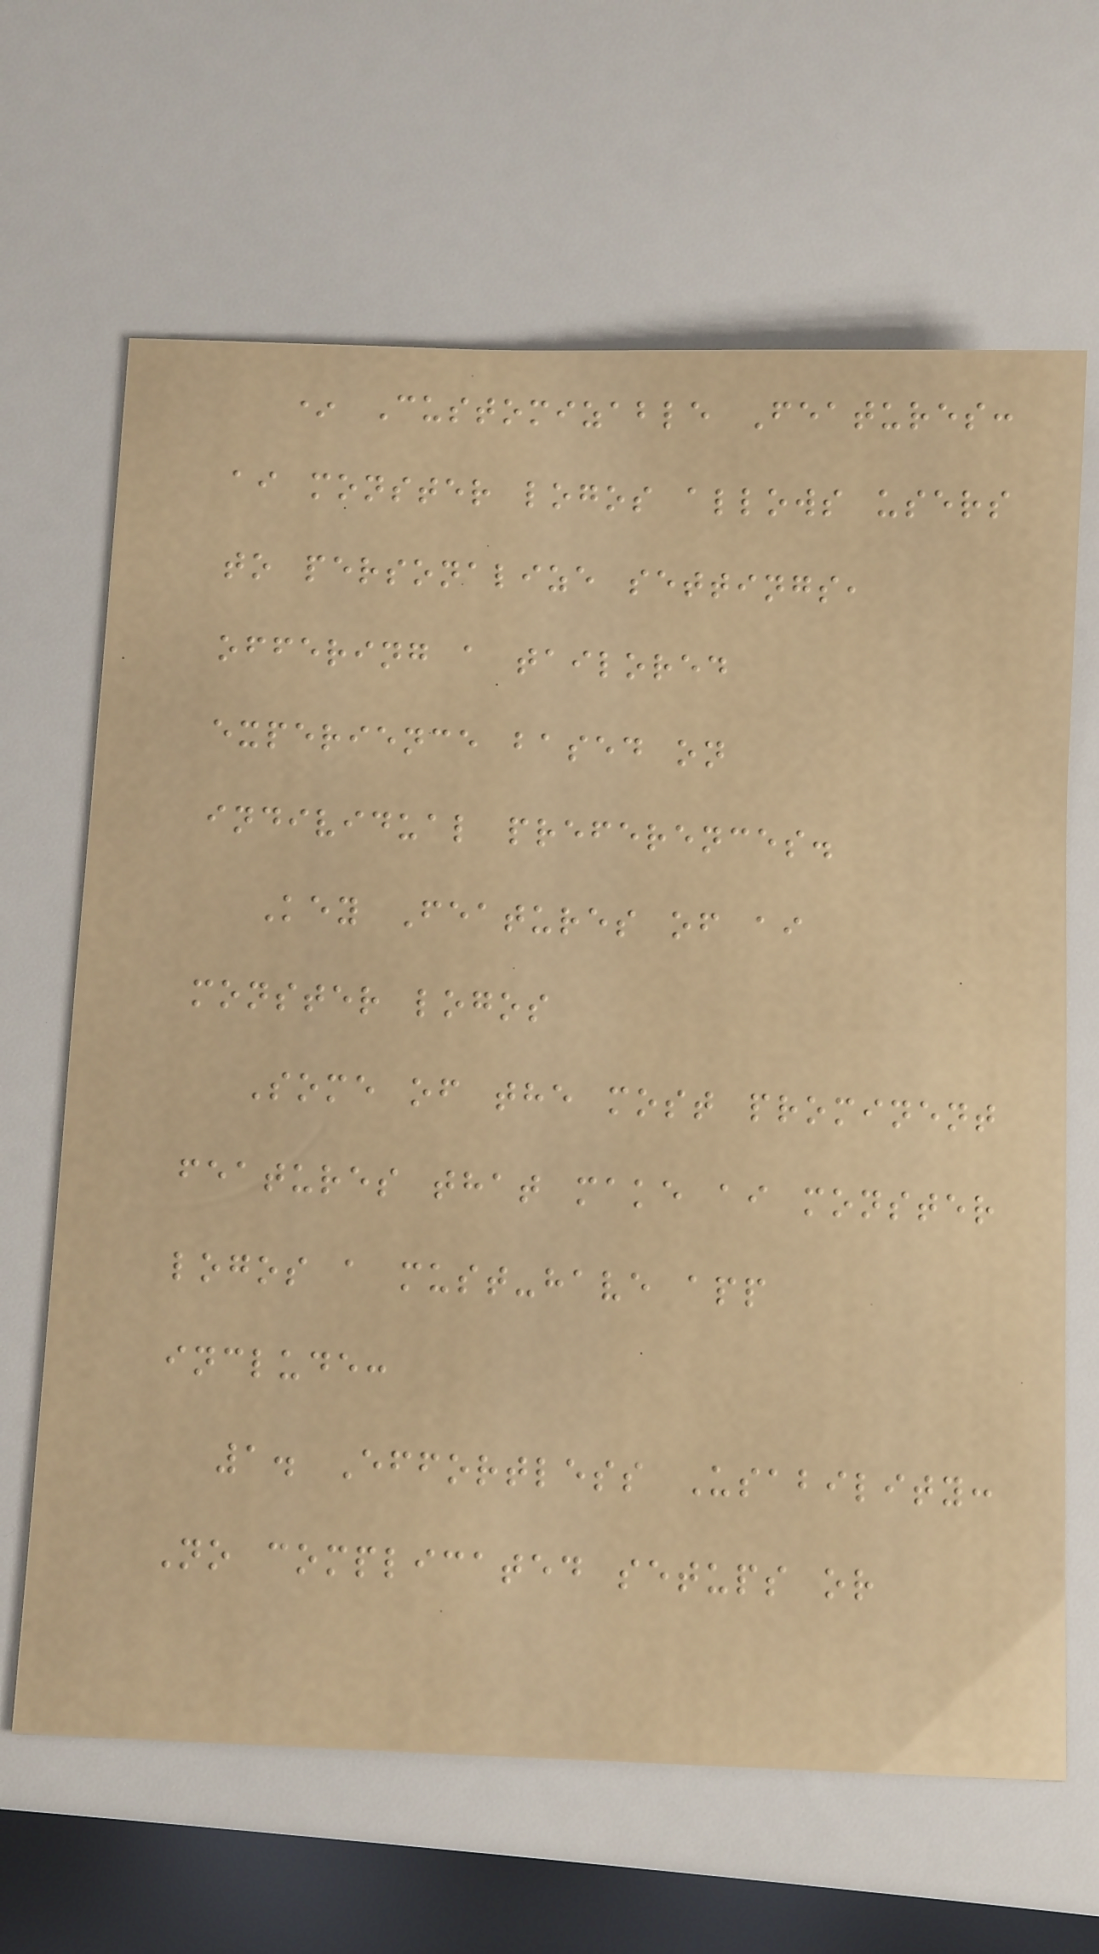* Customizable Features:
ai monster logos allows users
to personalize settings,
offering a tailored
experience based on
individual preferences.
Key Features of ai
monster logos
Some of the most prominent
features that make ai monster
logos a must-have app
include:
1. Effortless Usability:
No complicated setups or
